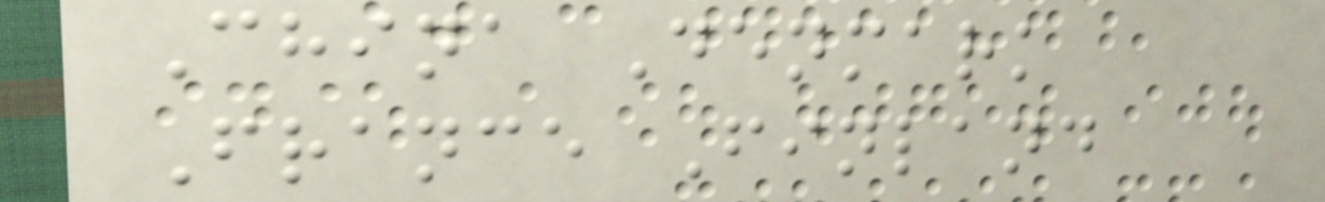China Denmark
France Finland
